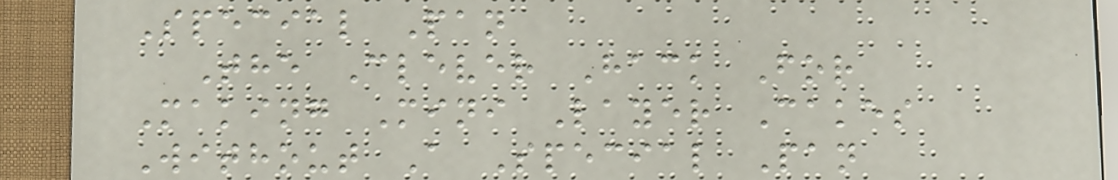Special Pan
The Clever Hack For
Making Mini Layer Cakes
Without A Special Pan
